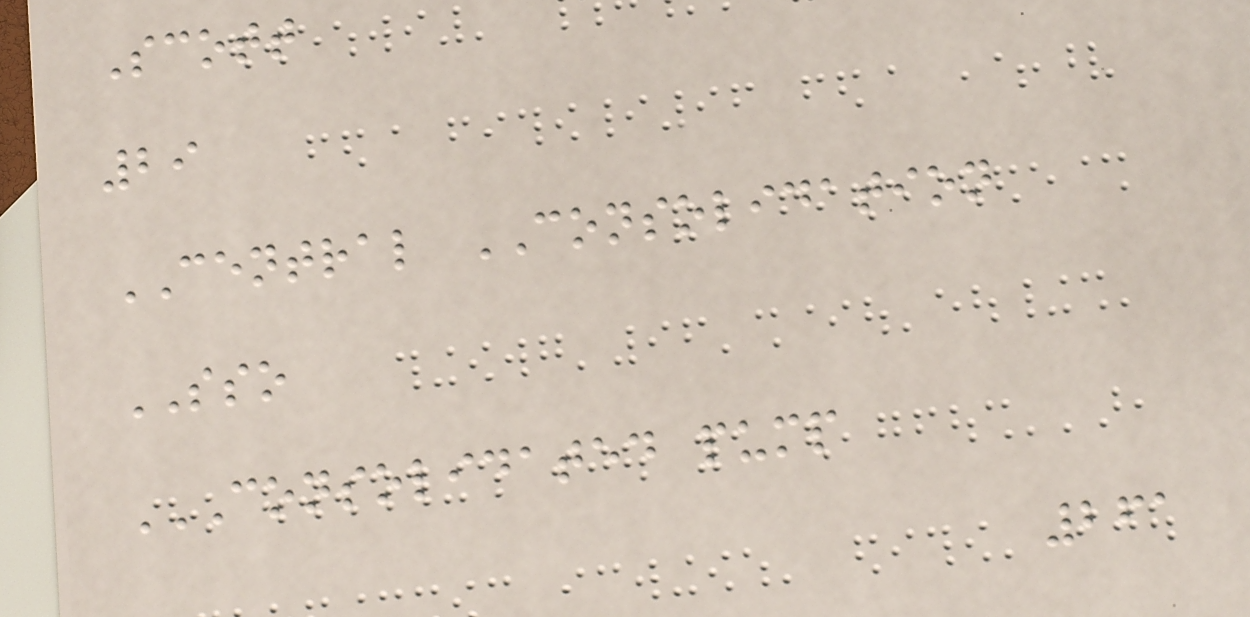Scott
29
CENTRAL CONSOLIDATION
SSO
CONSOLIDATED PUMP
261
